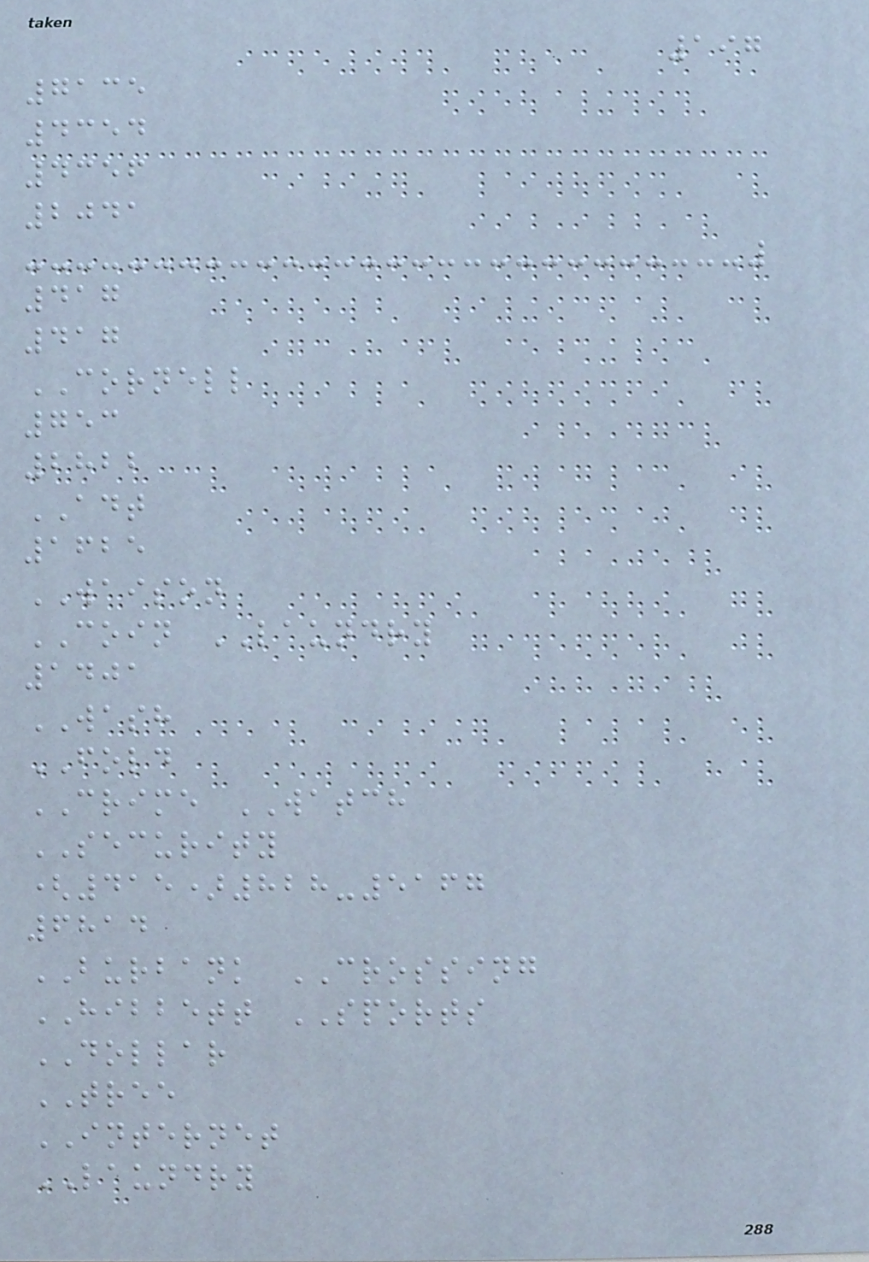197
7135
4354
4356
2041
417
417
CORNELL
753
2822
ADT
1625
WAISON
COIN LAUNDRY
1401
WASH
FOLD
CRIME WATCH
SECURITY
(415)828-5167
6814
BURBANK CROSSING
HIBBETT SPORTS
DOLLAR
TREE
INTERNET
LAUNDRY
